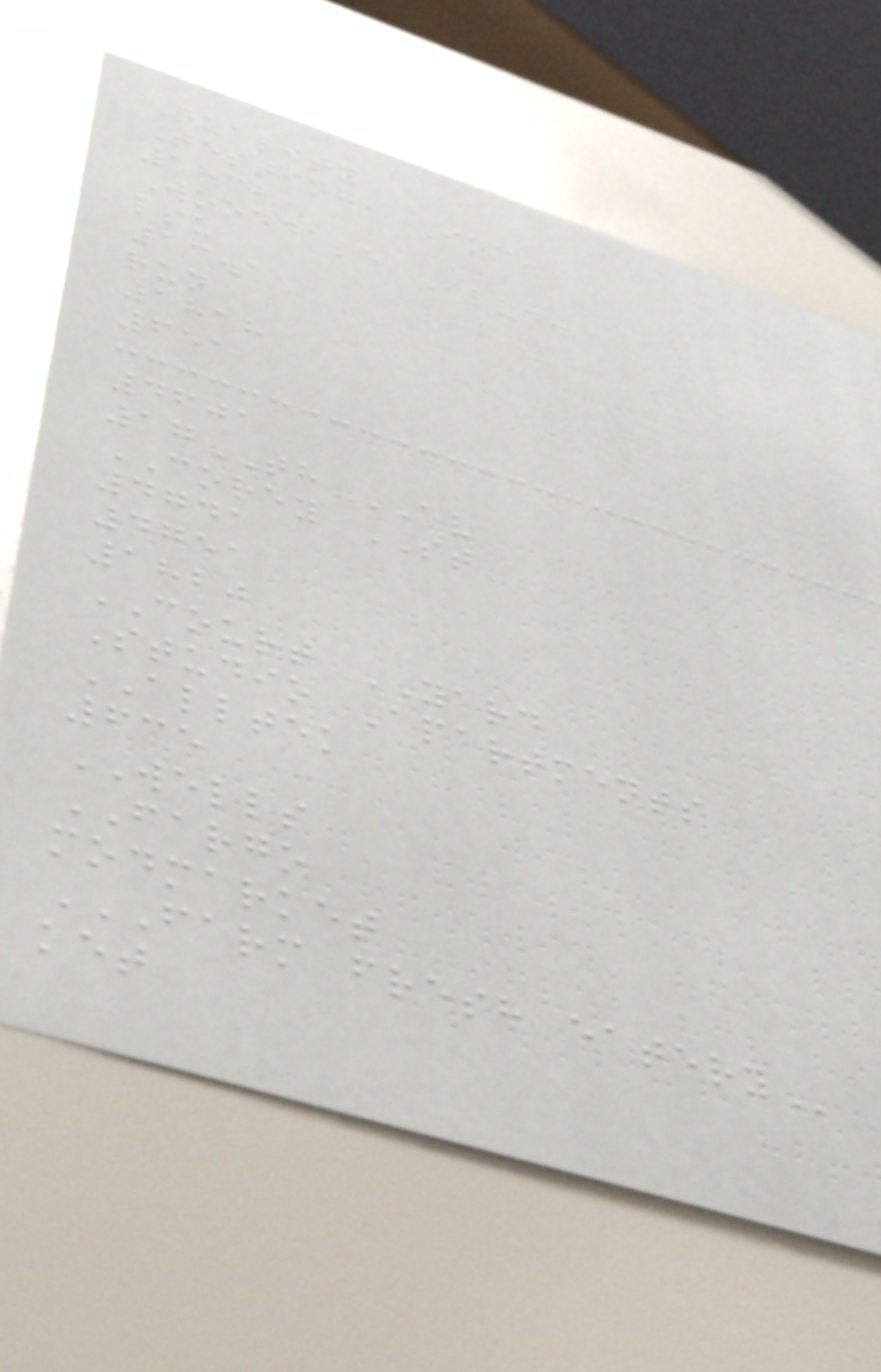Quality
Testing, Inc.
1832
Wooddale Blvd.
lsu
13.1
run
1818
651
4601
17TH AV
COREY ST
4741
4751
1820
COURT YARD
Studio Apartments
ALLTEK
635
WELLS
FARGO
modmarket
FARM FRESH EATERY
ket
